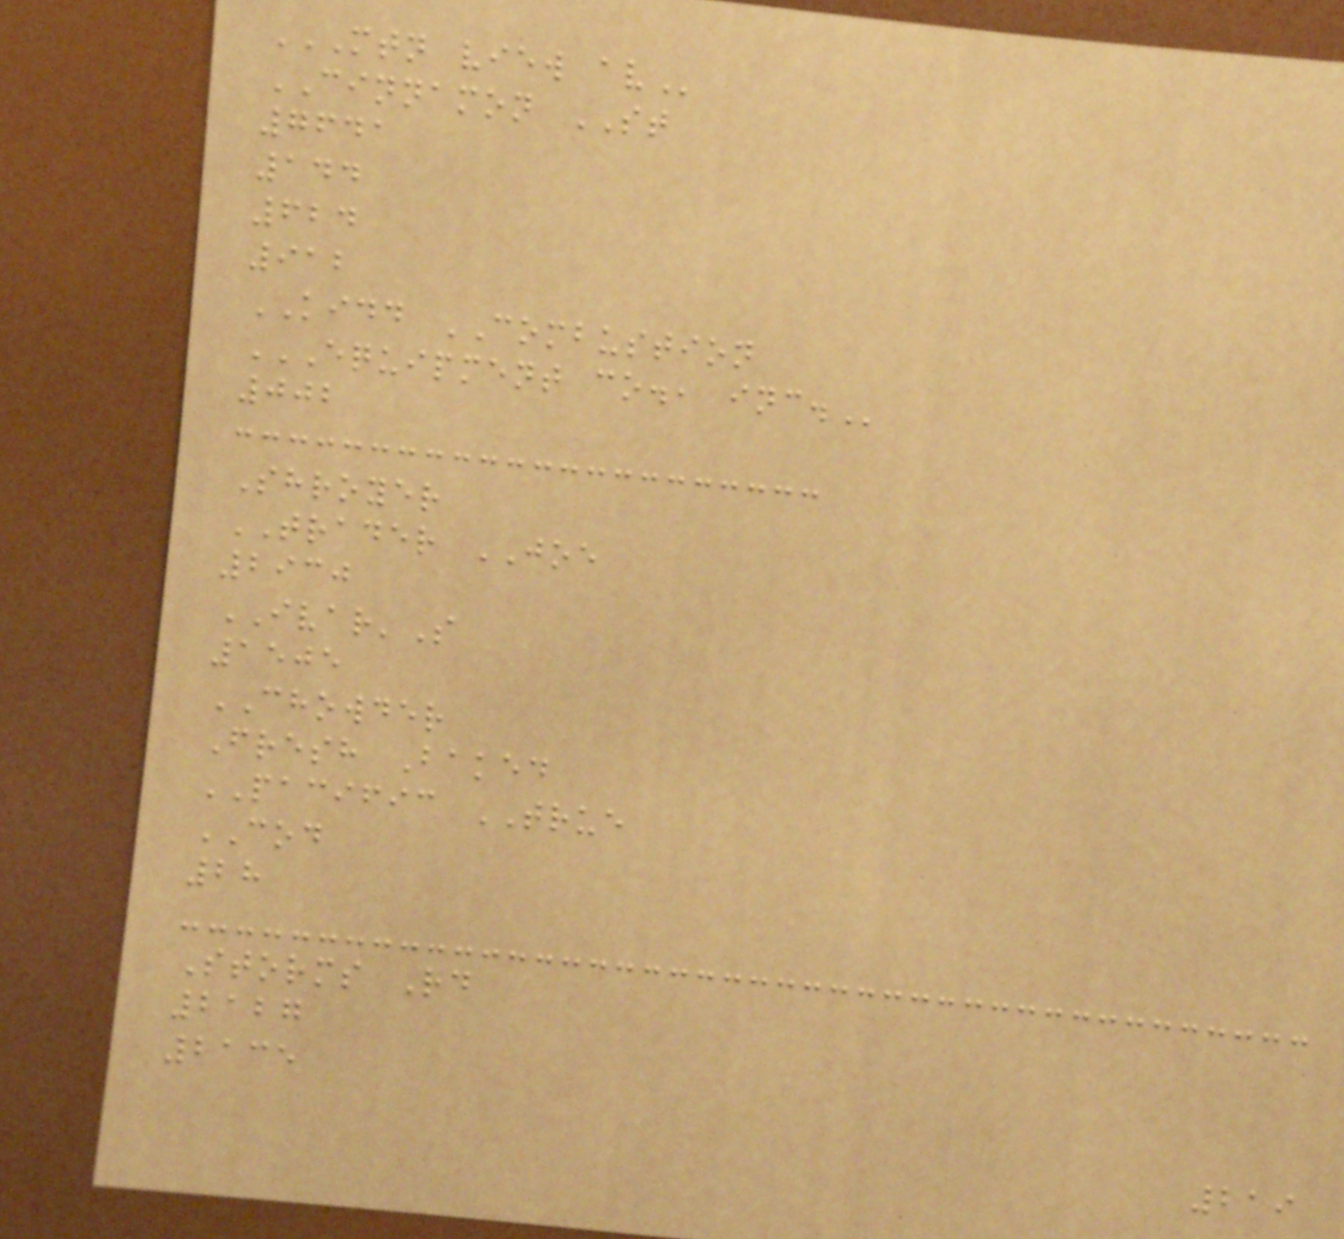MTN VIEW AV
CINNAMON ST
7641
144
624
912
KIDD COMBUSTION
EQUIPMENT CO., INC.
002
Shroyer
TRADER JOE
2930
IVAR'S
1505
CHOWDER
Fresh Baked
PACIFIC TRUE
COD
28
Storms Rd
2127
2135
219
